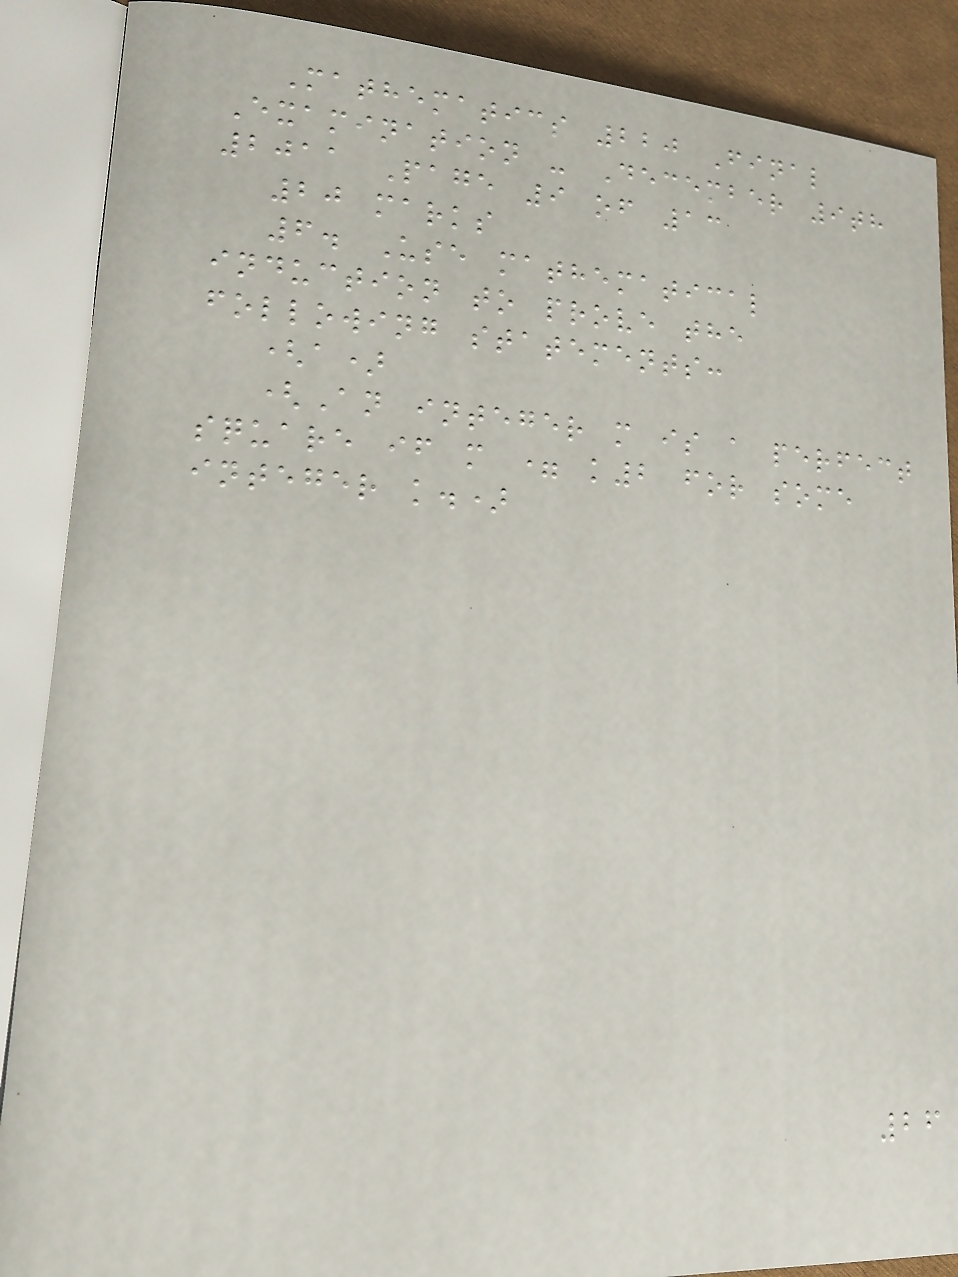Mathematics 220 Final
Examination - December 9th
2011 Page 9 of 13
20 marks
6. Use mathematical
induction to prove the
following statements:
(a)
(An integer m is a perfect
square if m = k2 for some
integer k.)
26
